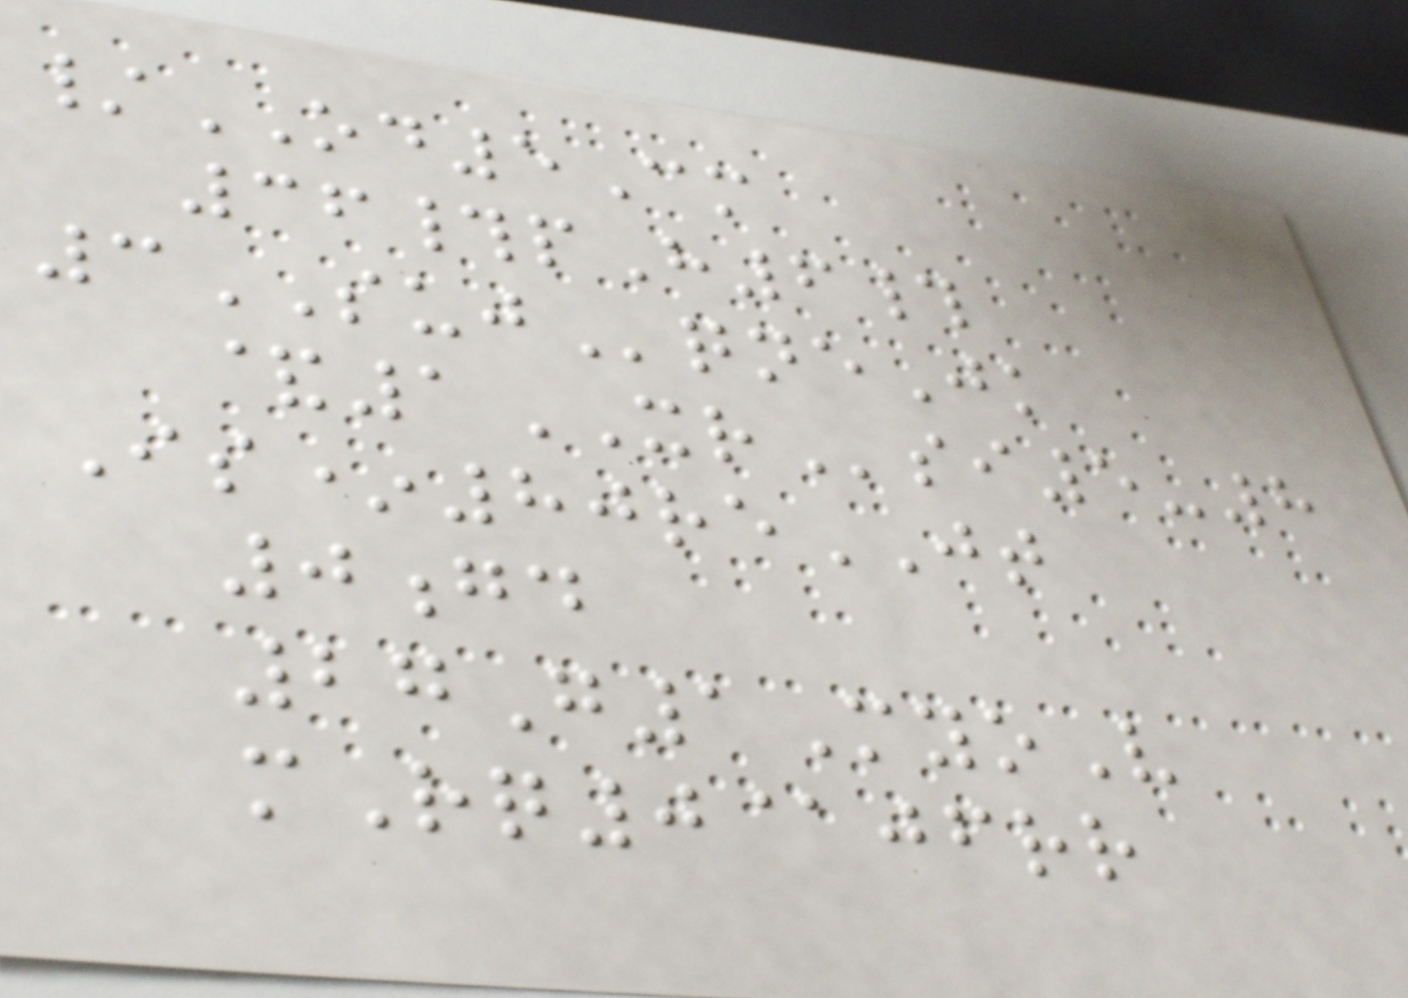/OD5Cm
36#pH6#
3SUJqneJk
&1XRsi5-8
Is*80reJT
0gd
27G1MyoV
mRq0@jfrr
